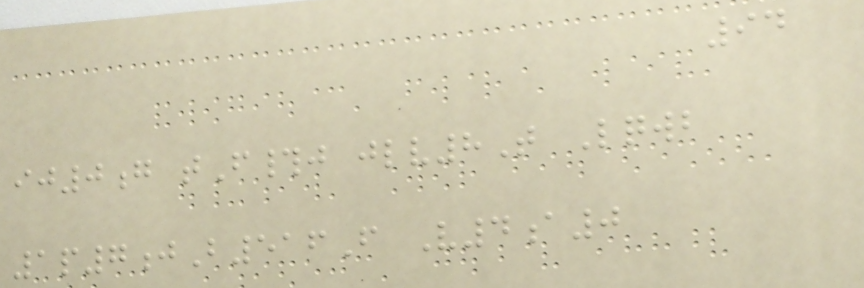94
ij0g tF#j jlv8T Lqwb
1p7jB516F V4a0
